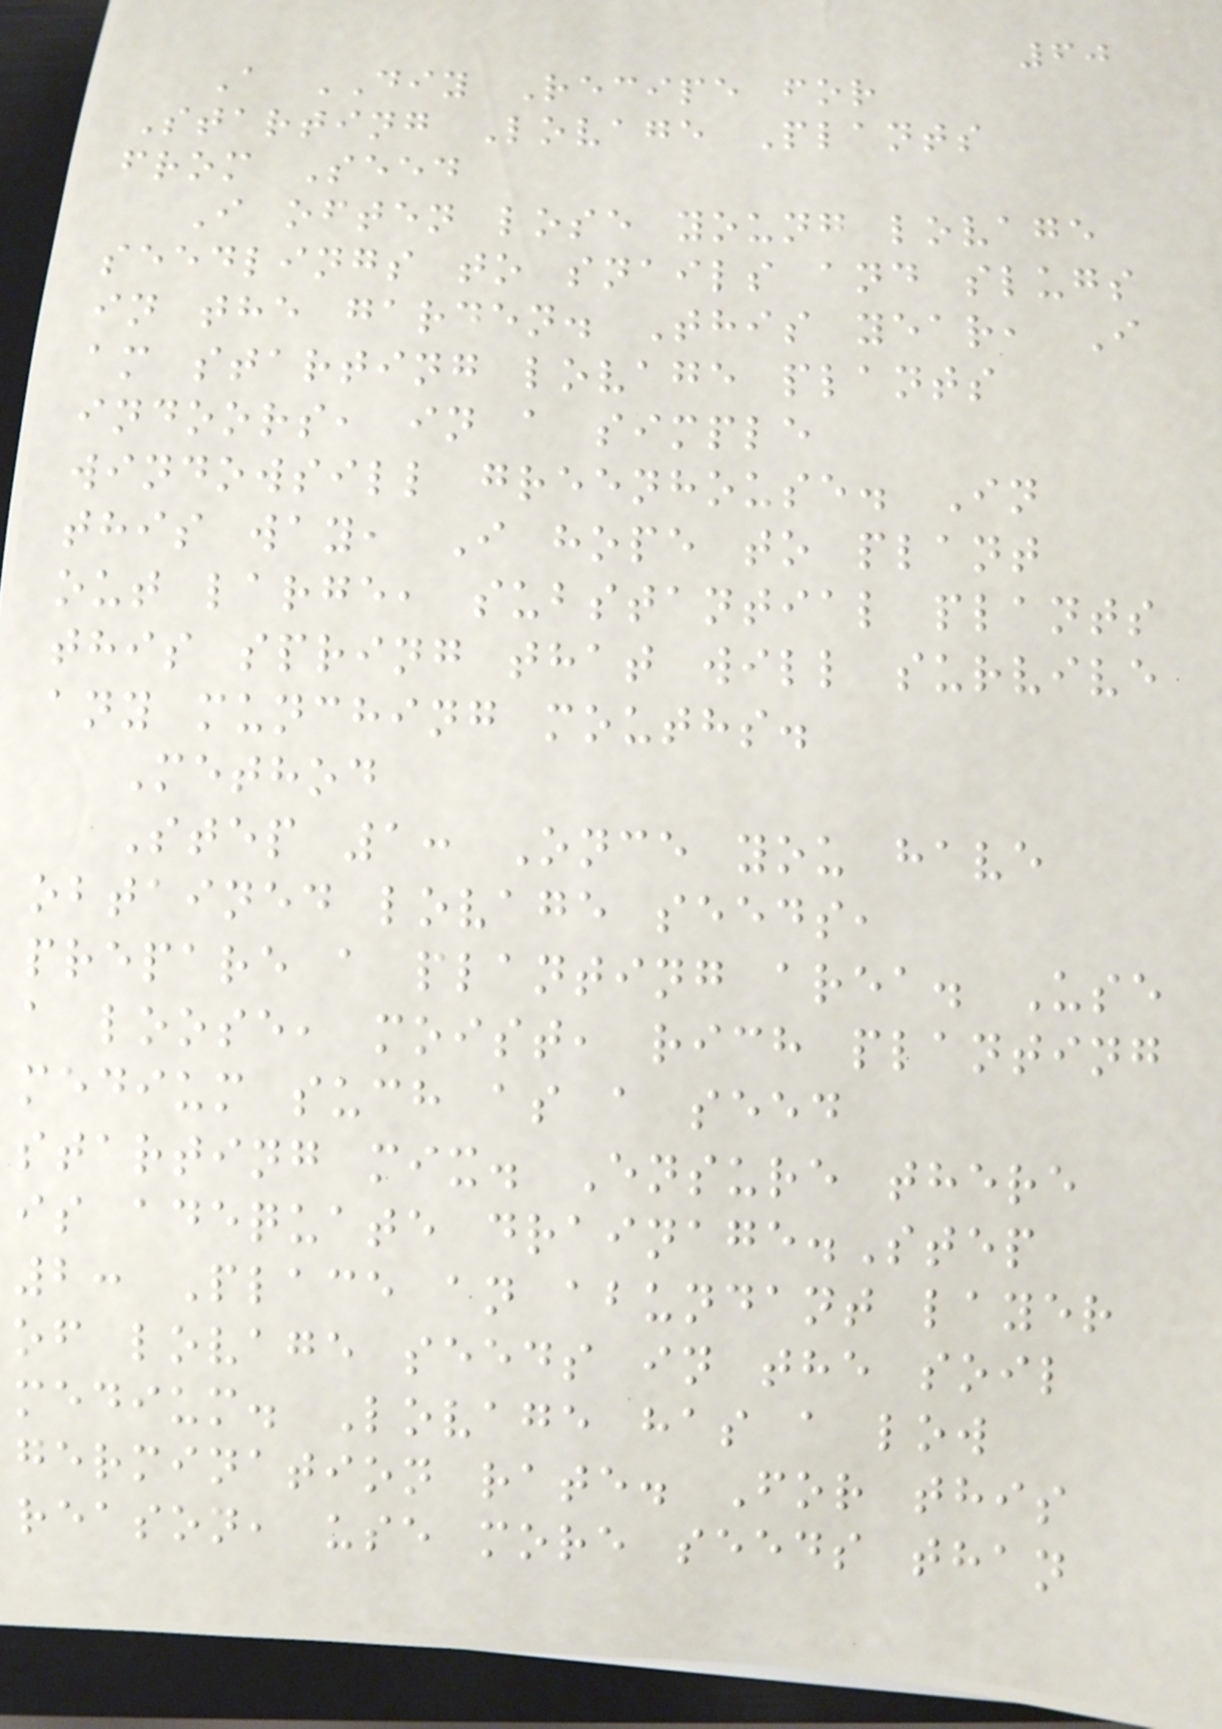60
A DIY Recipe for
Starting Lovage Plants
from Seed
I often lose young lovage
seedlings to snails and slugs
in the garden. This year, I
am starting lovage plants
indoors, in a simple
windowsill greenhouse. In
this way, I hope to plant
out large, substantial plants
this spring that will survive
any munching mouths.
Method
Step 1: Once you have
obtained lovage seeds,
prepare a planting area. Use
a loose, moist, rich planting
medium such as a seed
starting mix. Ensure there
is adequate drainage.Step
2: Place an abundant layer
of lovage seeds in the soil
medium. Lovage has a low
germination rate. For this
reason, use more seeds than
